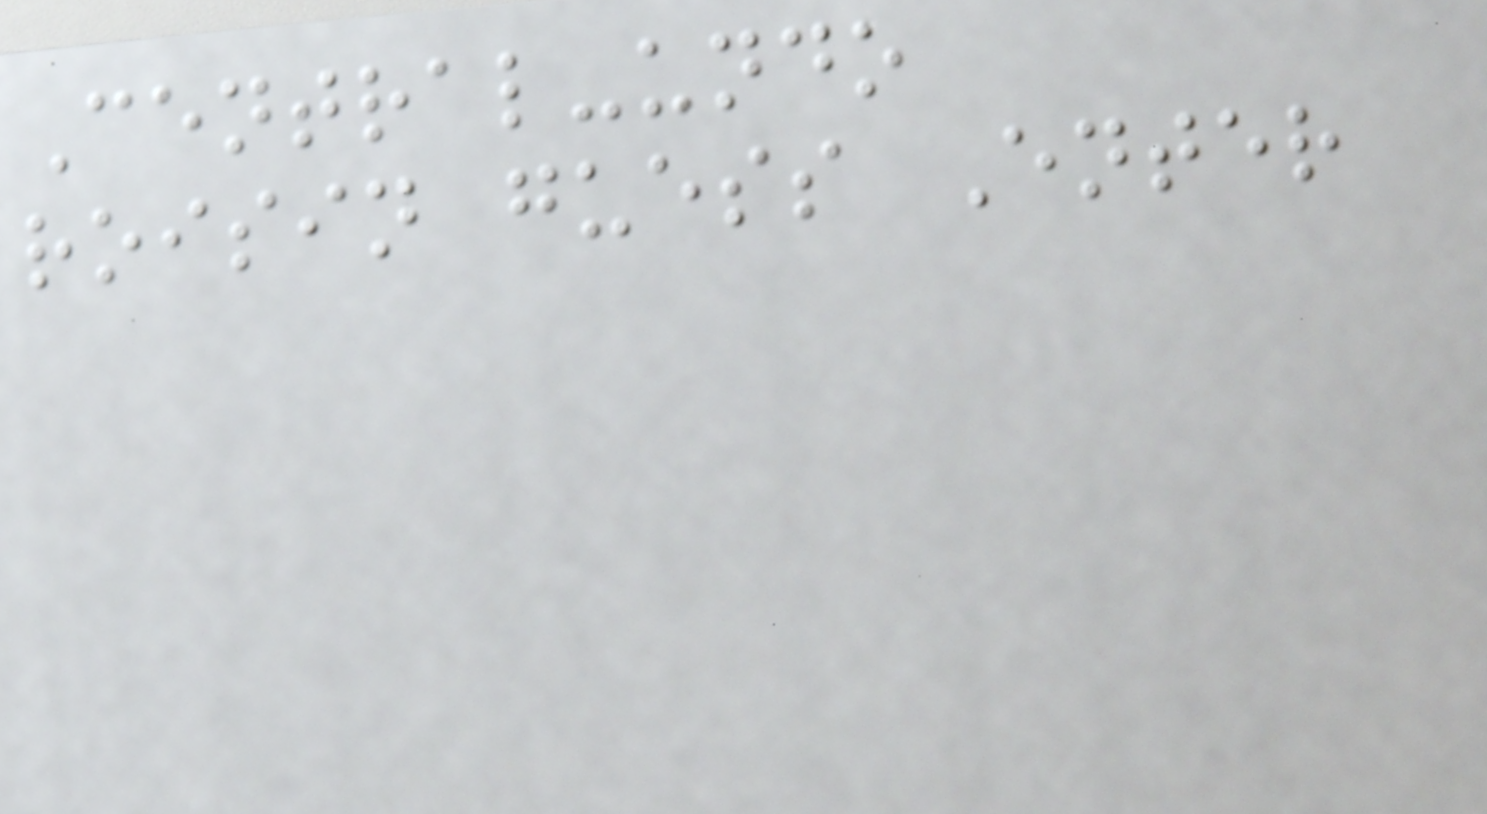Central-undo
roisin guess Enter
